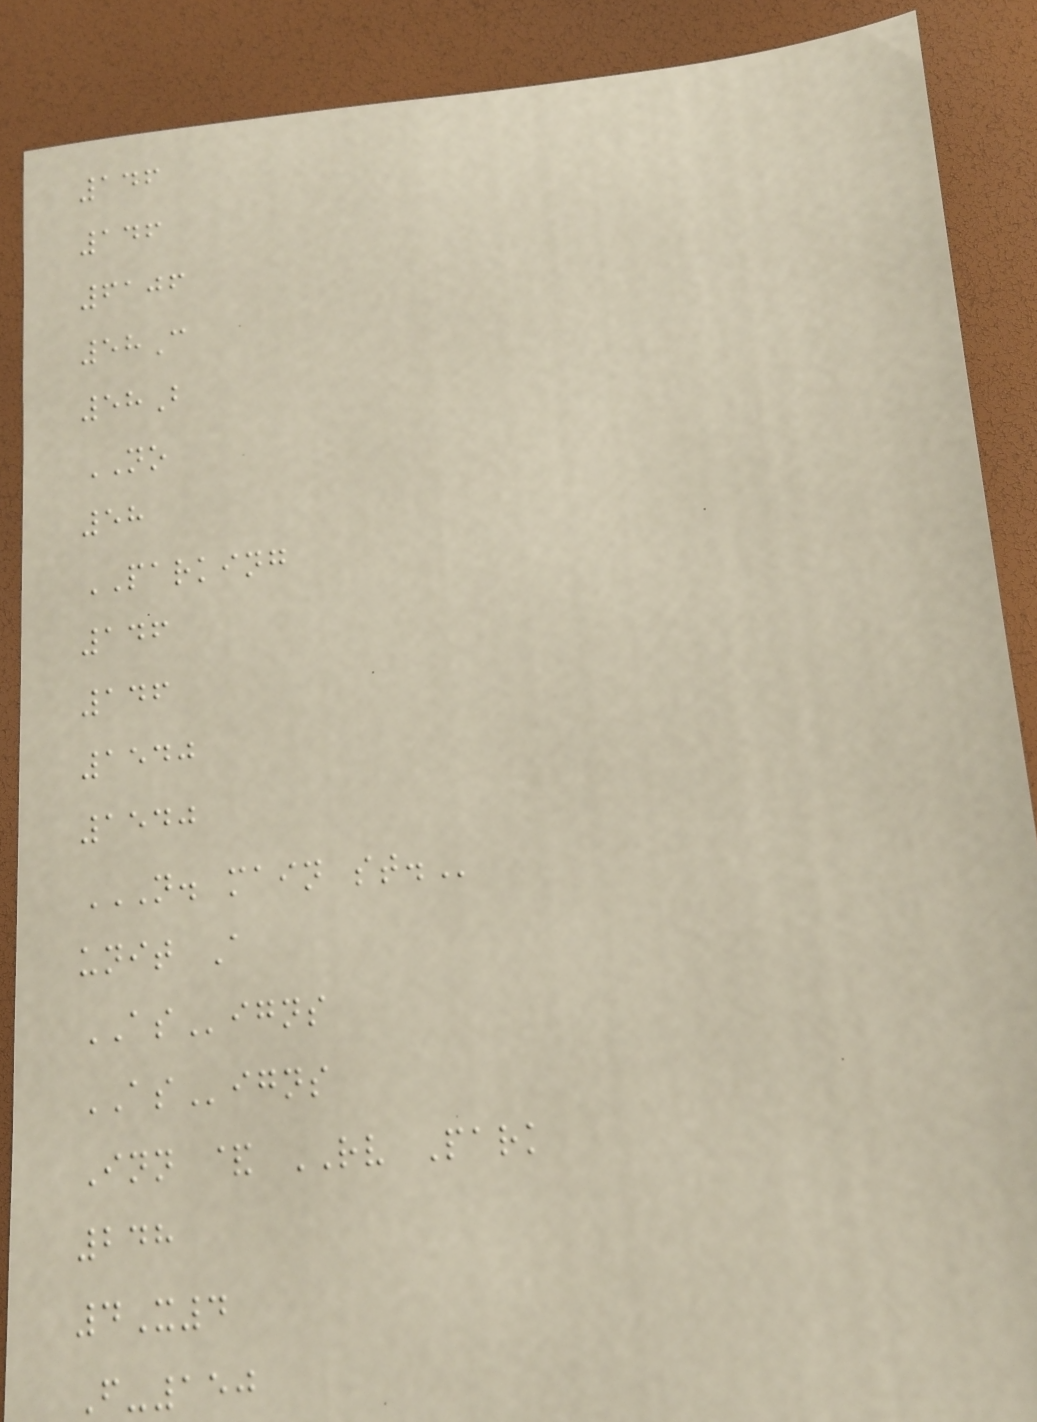146
146
6106
58C
58B
NO
58
PARKING
146
146
1540
1540
N. MAIN ST.
unit A
ASigns
ASigns
Inn & RV Park
248
4X4
F-150
